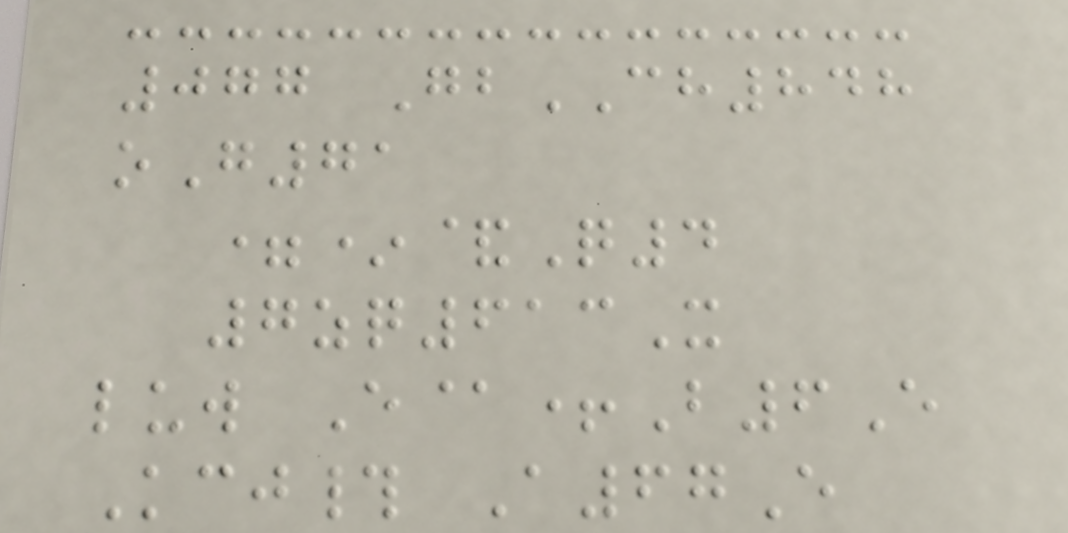077 GbCH848
oG71
=*&Q4
7zq613X
luw E@+B6E
Kcj# A67E
